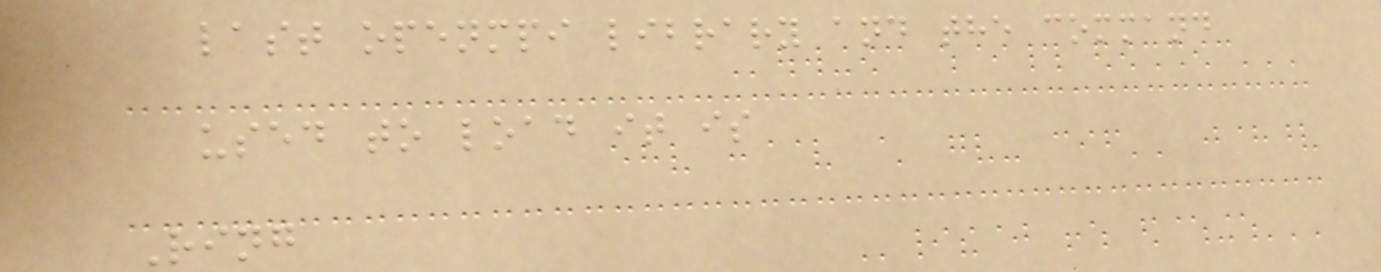last openmpi library and the command
used to load it is
Ring
